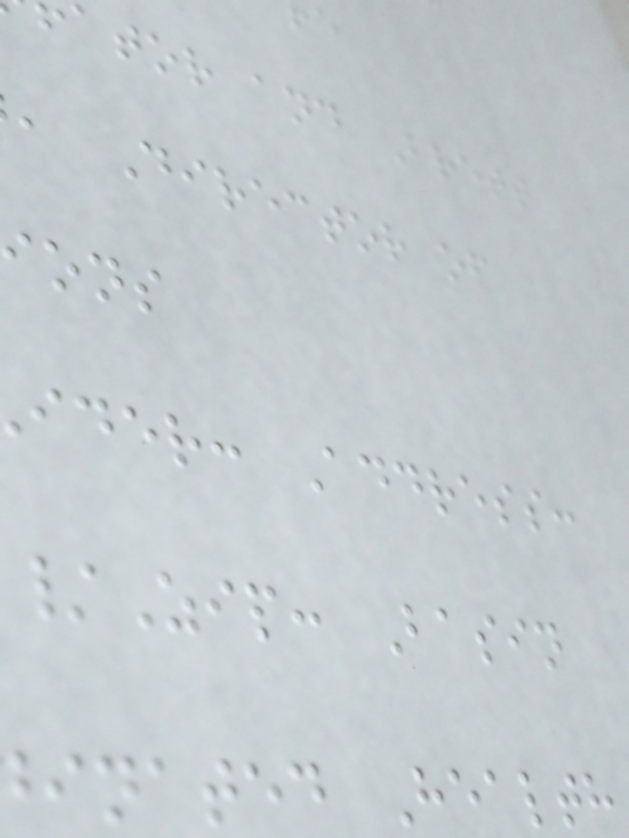ator and Brett
, Director of
ider: Address:
/Zip: Basin
inated Health
